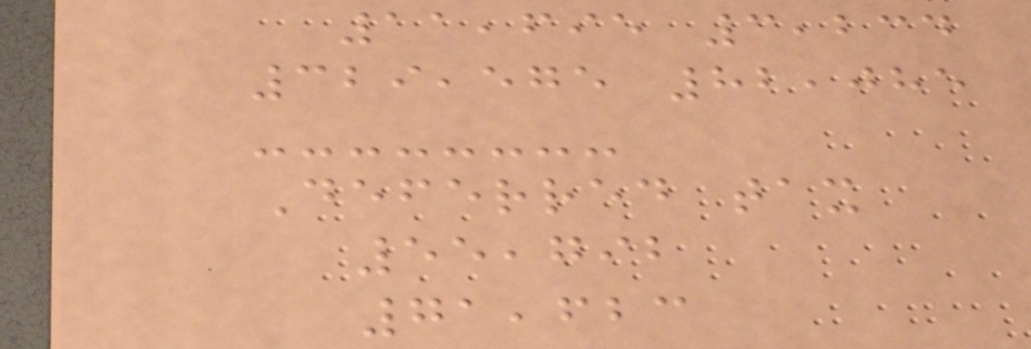11,695 3,234
329,575 82,085
Deferred tax
55,792
71,623
